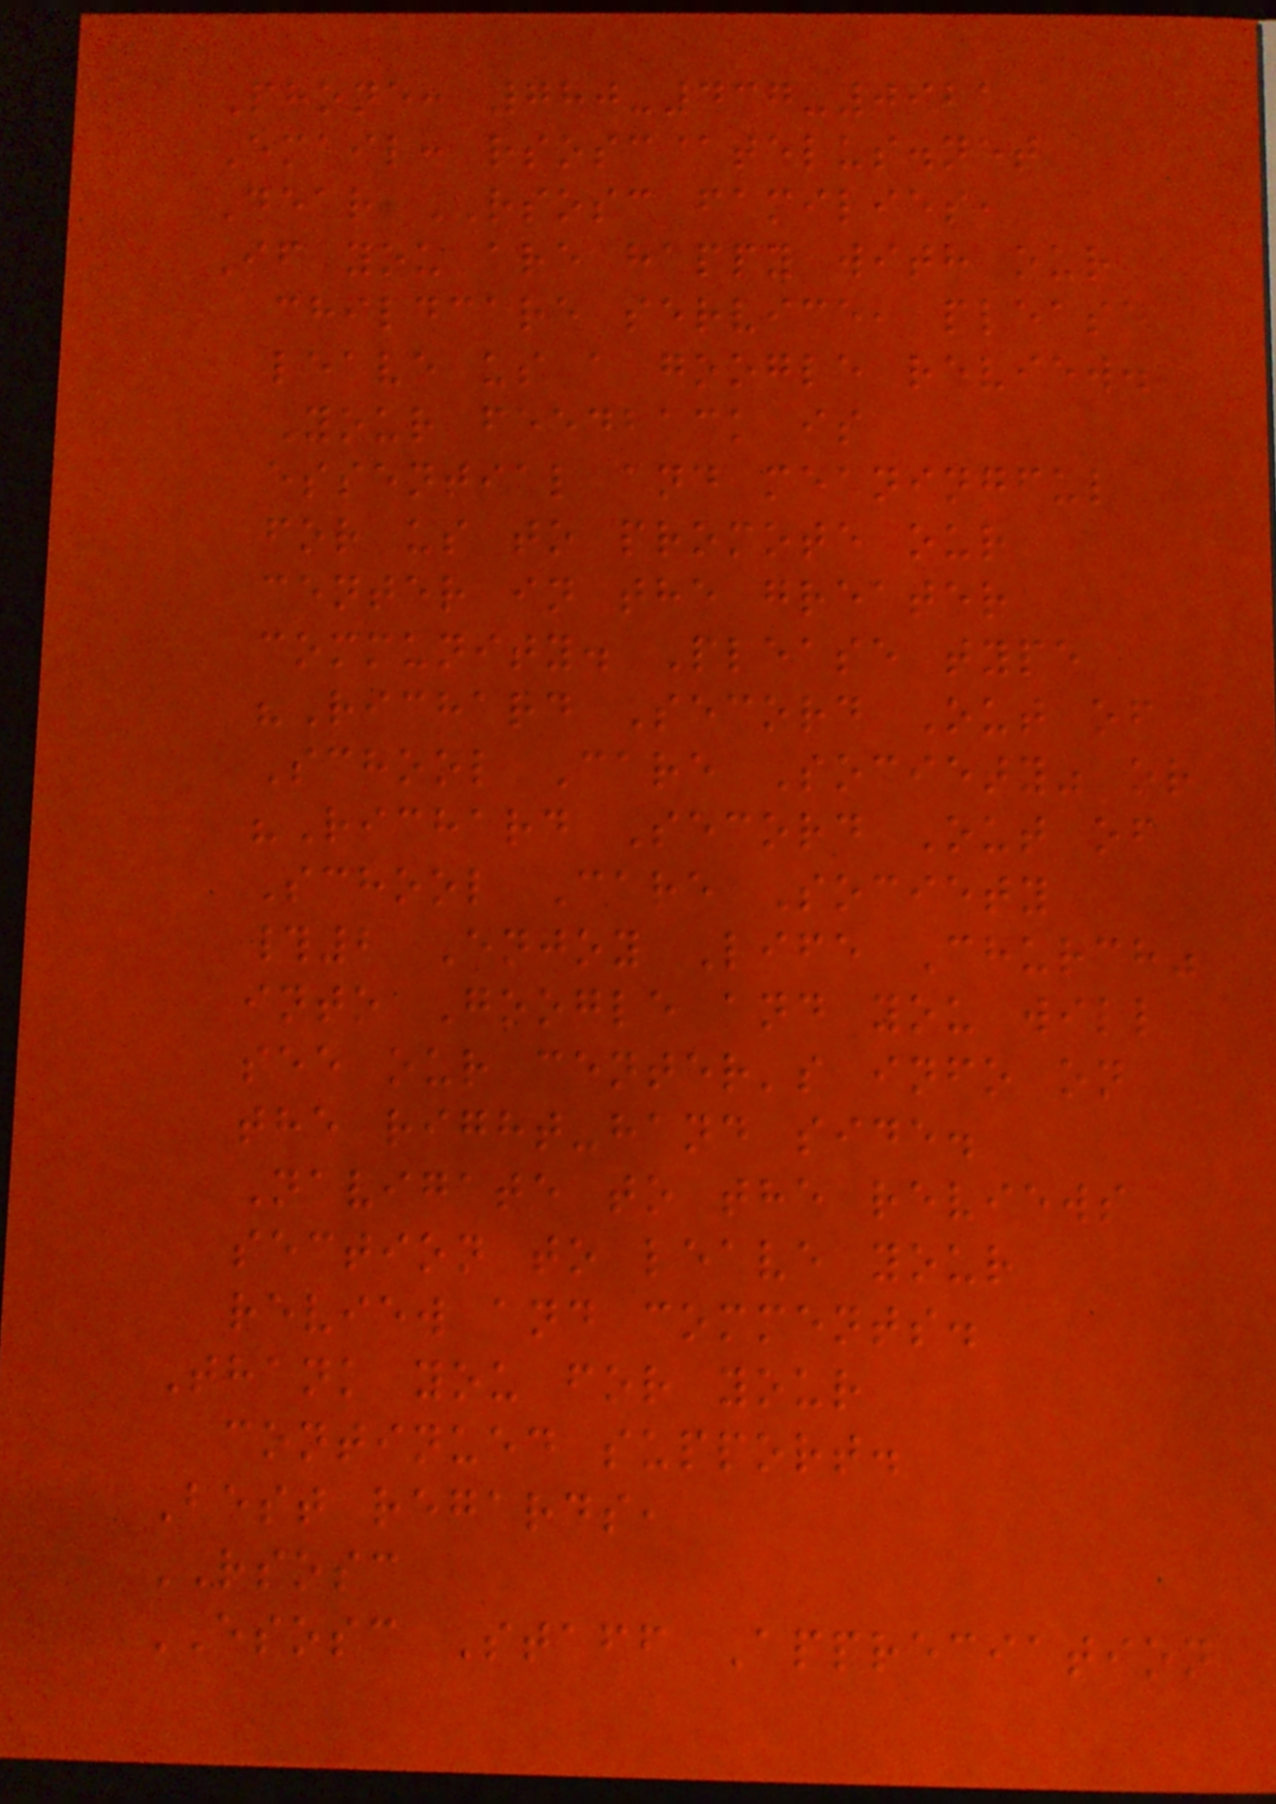Phone: 780-437-0921
Email: rsosc@telus.net
Dear RSOSC families,
If you are happy with our
childcare service, please
leave us a google review.
Your feedback is
essential and meaningful
for us to promote our
center in the greater
community. Please type
"Richard Secord Out of
School Care Society" or
"Richard Secord Out of
School Care Society
#2 Enjoy Life Church"
into Google and you will
see our center's info on
the right-hand side.
Navigate to the reviews
section to leave your
review and comments.
Thank you for your
continued support.
Best regards,
RSOSC
ESOSC Staff Appreciation
